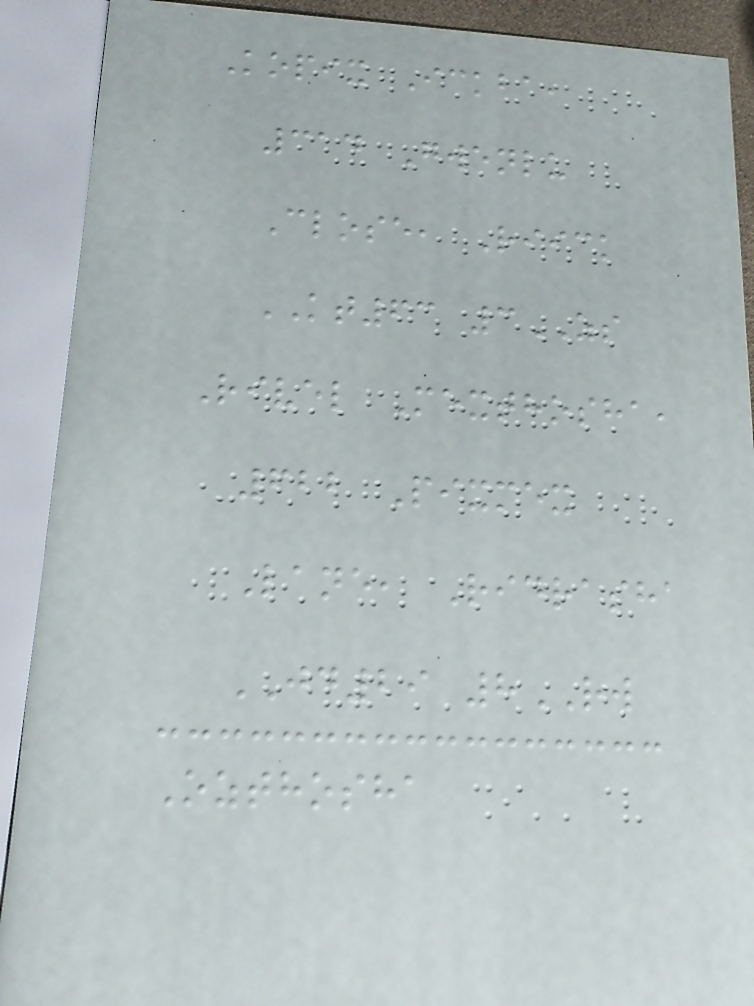Kopix Ickba,
314 Gwenlu
Close, Riick
KT63 3ZS
Rivel Mexthosha,
622 Pixmex
Lane, Ridrasha
JD29 8RW
Ozthosha
